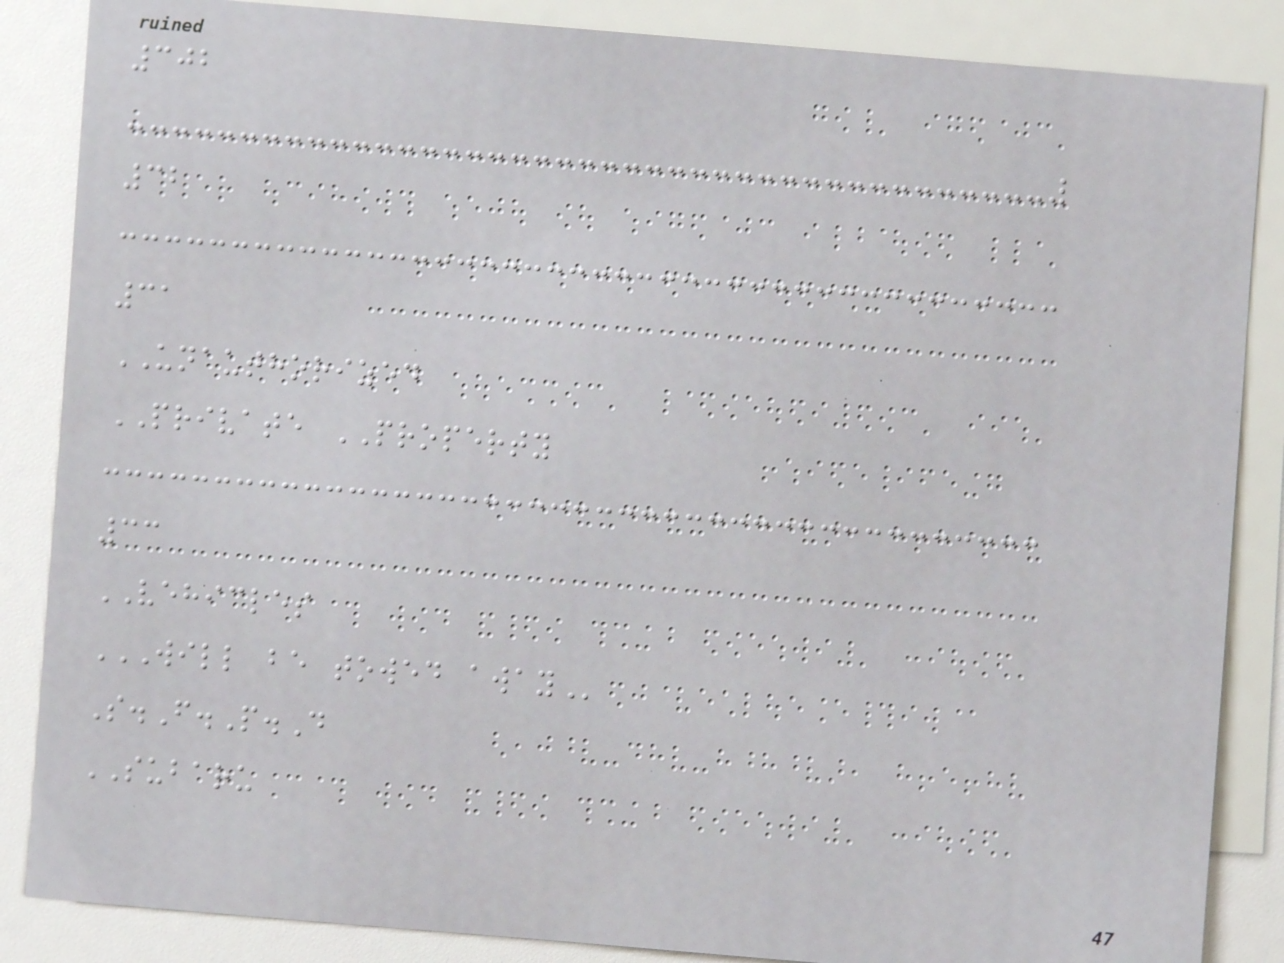302
32
31
UNAUTHORIZED
PRIVATE PROPERTY
33
VEHICLES
WILL BE TOWED AWAY
S.F.P.D
SUBARU
